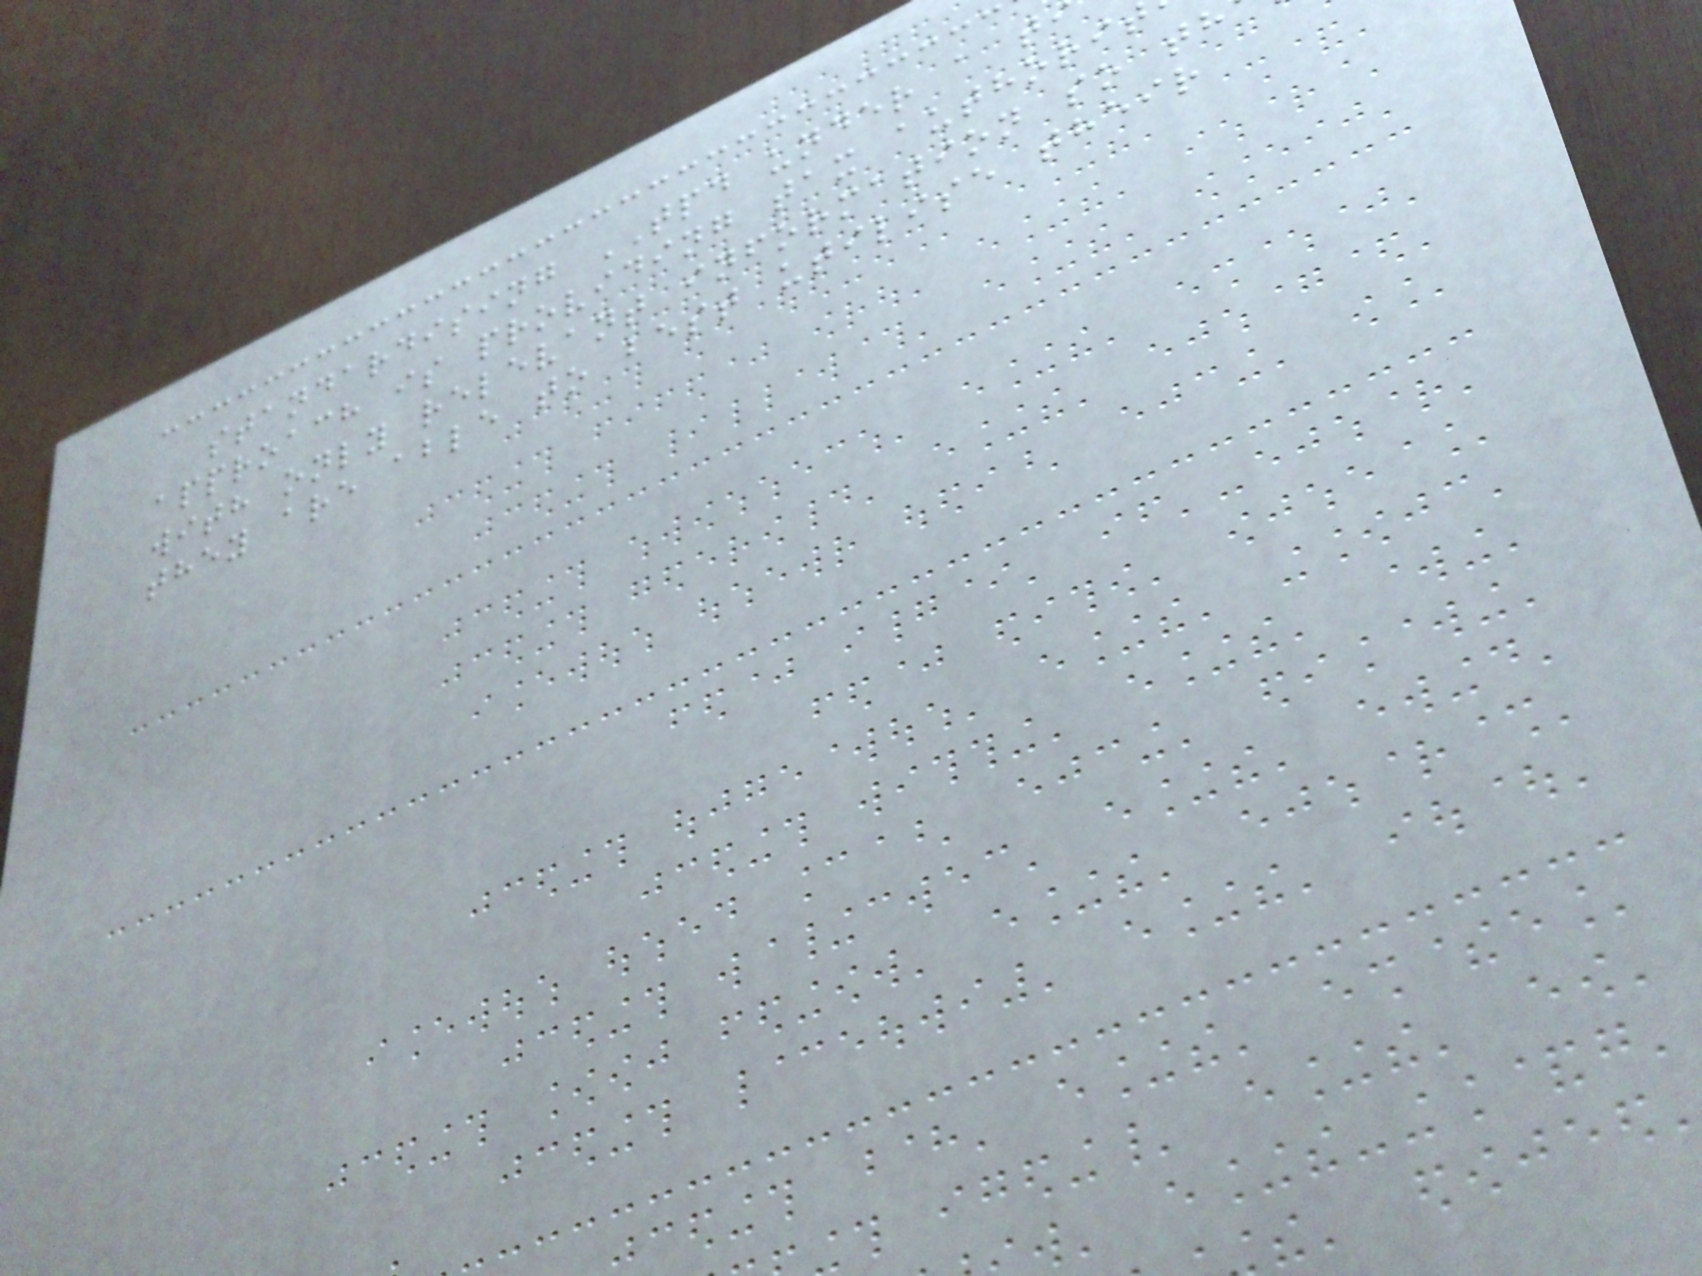standardising TPD under a t
approach is providing tax authori
with only relevant information so th
they are able to best utilise their
